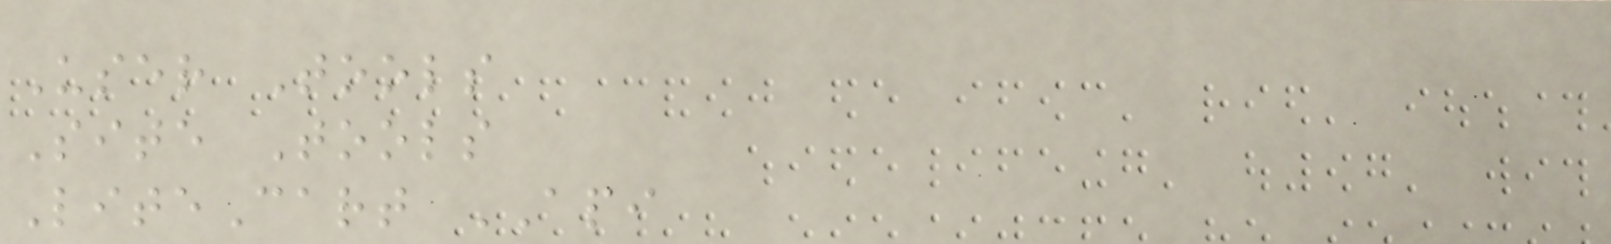User Tools
Site Tools
LiteCart API
